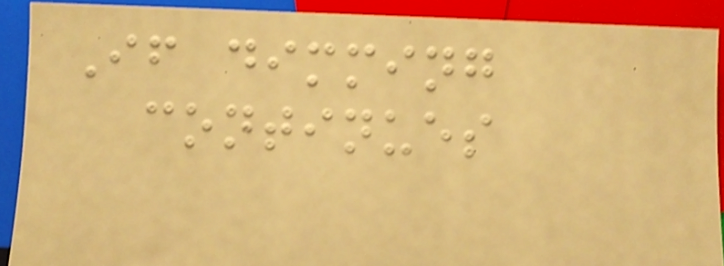If dimming
continues
